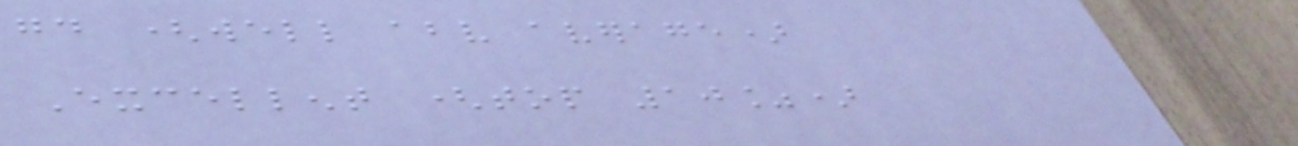good (well above average)
Excellent (top 10%)
